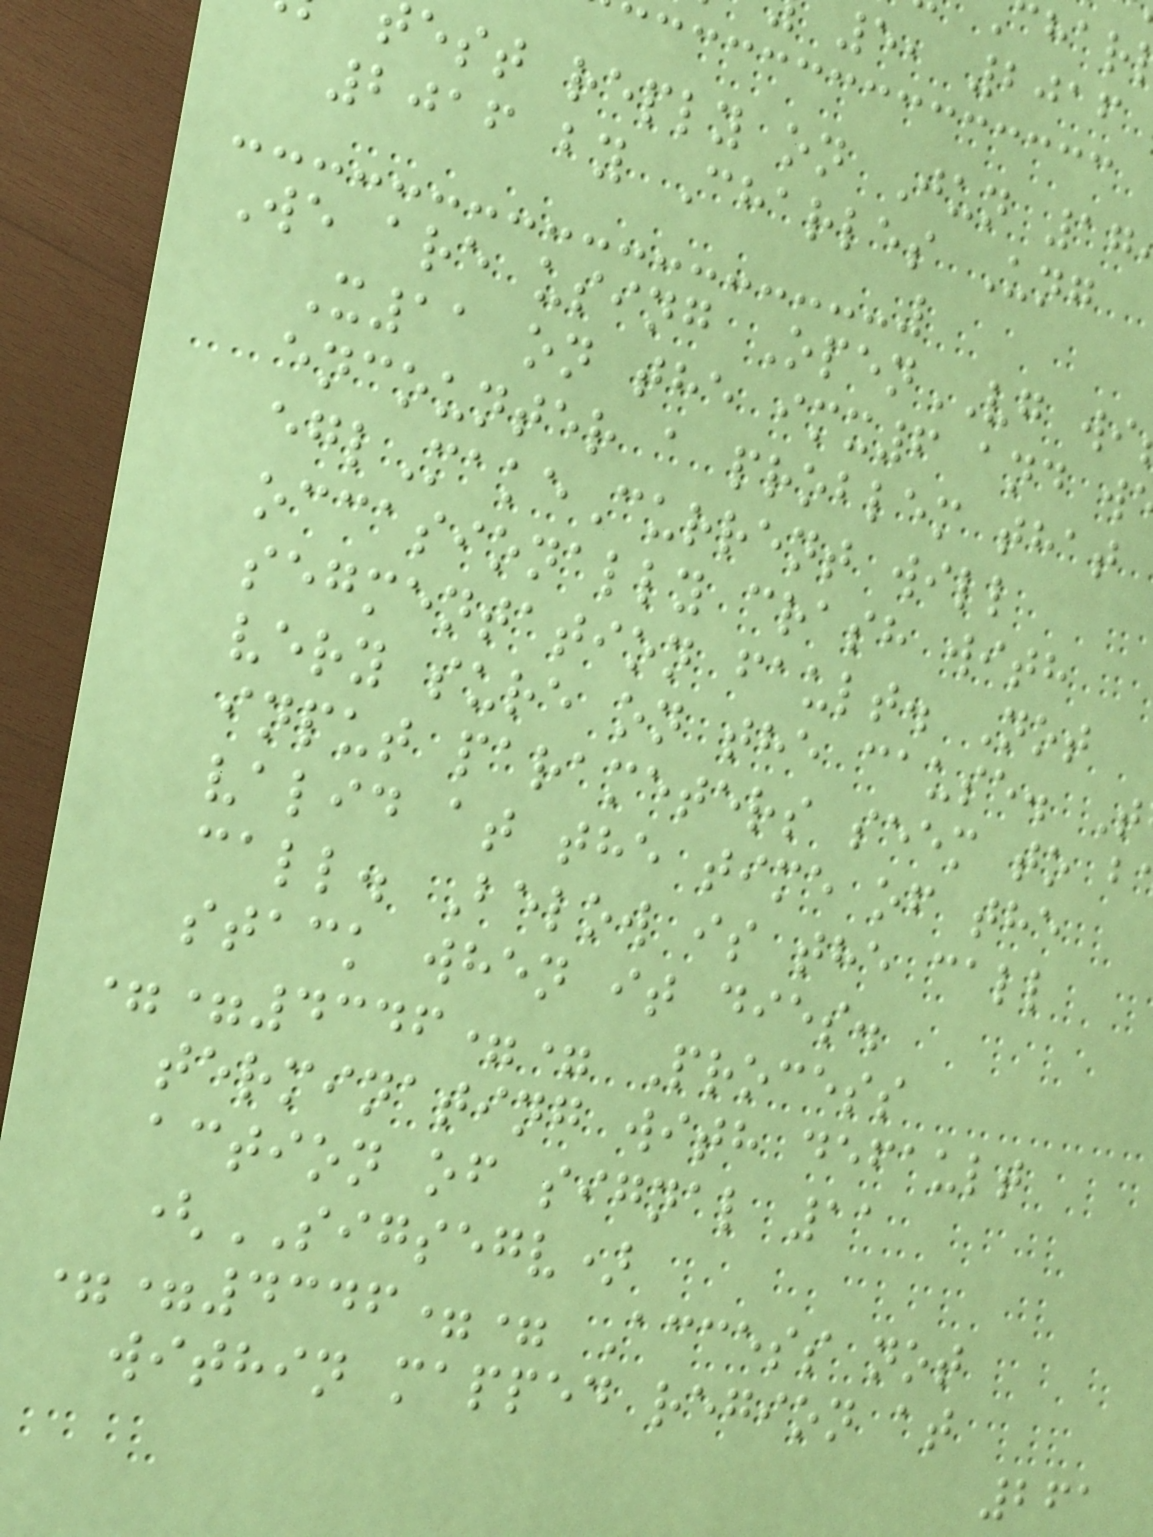5, 2016
est reply on Jun 17
2016 by Charles Ung
We are using OpenVG wi
X11 on the imx6 and w
encounter a problem that
eglMakeCurrent will
occasionally crash with
segmentation fault. Not
very sure on the cause. T
input parameters seem to b
valid at the time of the
call. Below is the call
stack when it dies.
==4346== Process
terminating with default
action of signal 11
(SIGSEGV)
==4346== Access not
within mapped region at
261
